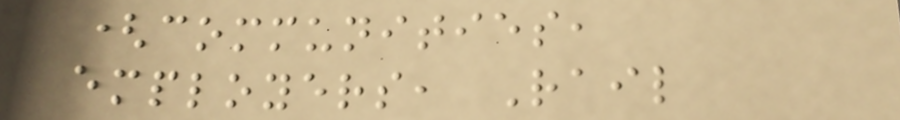(communities,
employers, Rail
